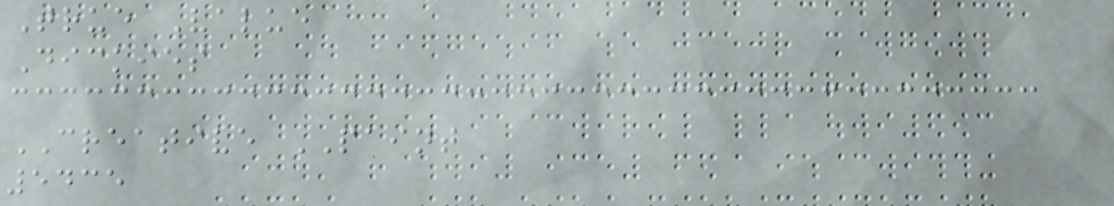True Value
Dickies
CREATIVE PAINT
5435
